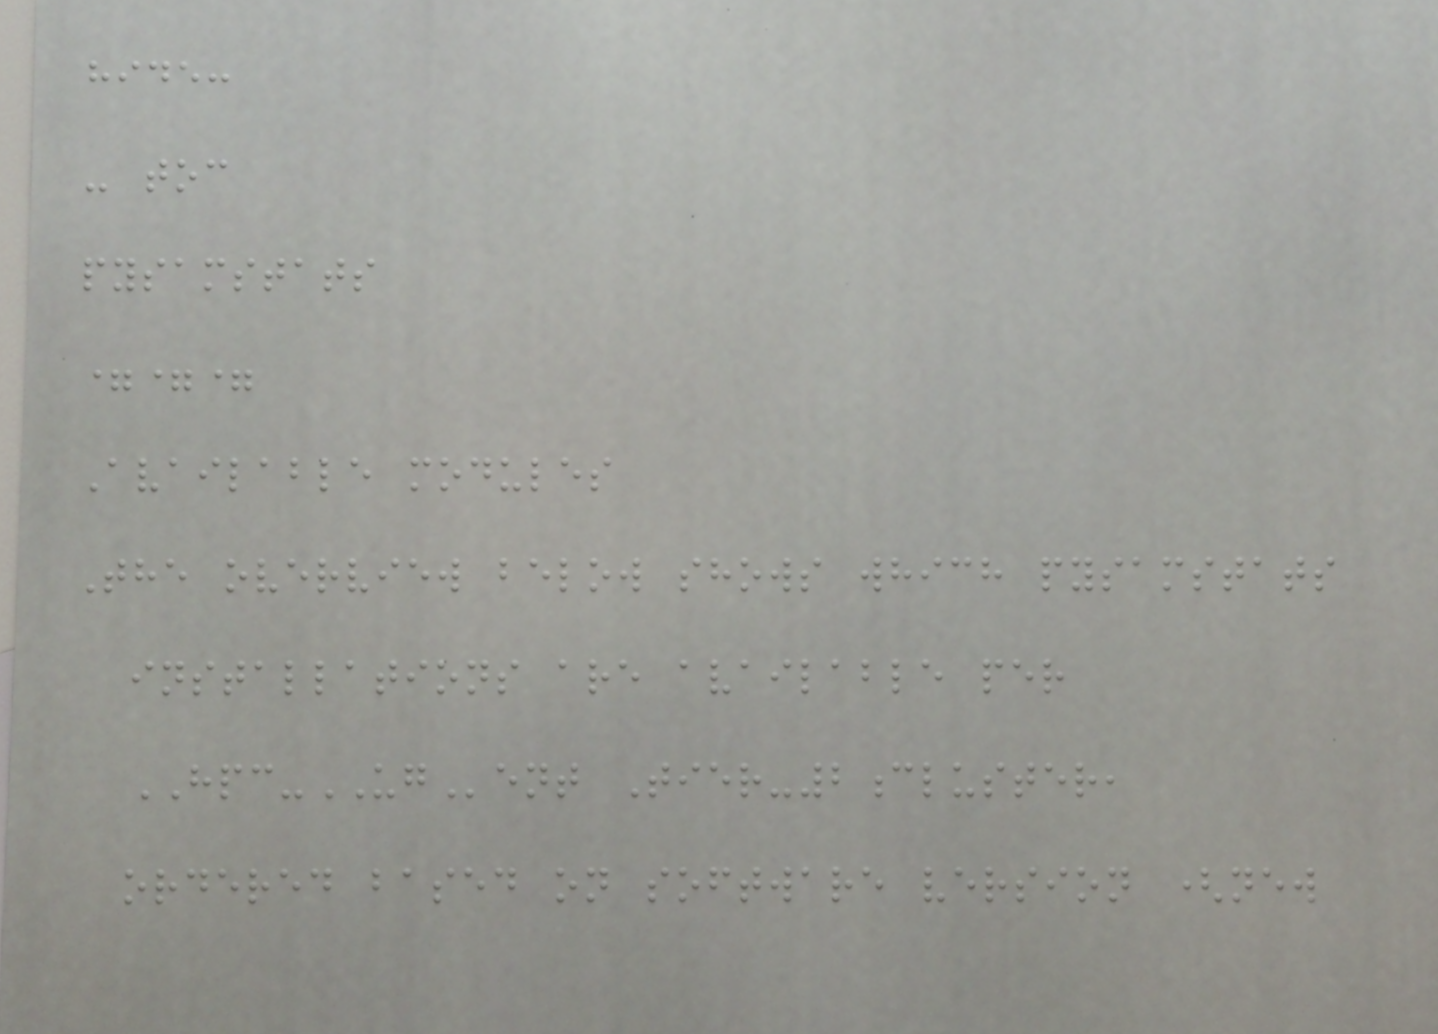hide:
- toc
pysamstats
===
Available modules
The overview below shows which pysamstats
installations are available per
HPC-UGent Tier-2cluster,
ordered based on software version (new
